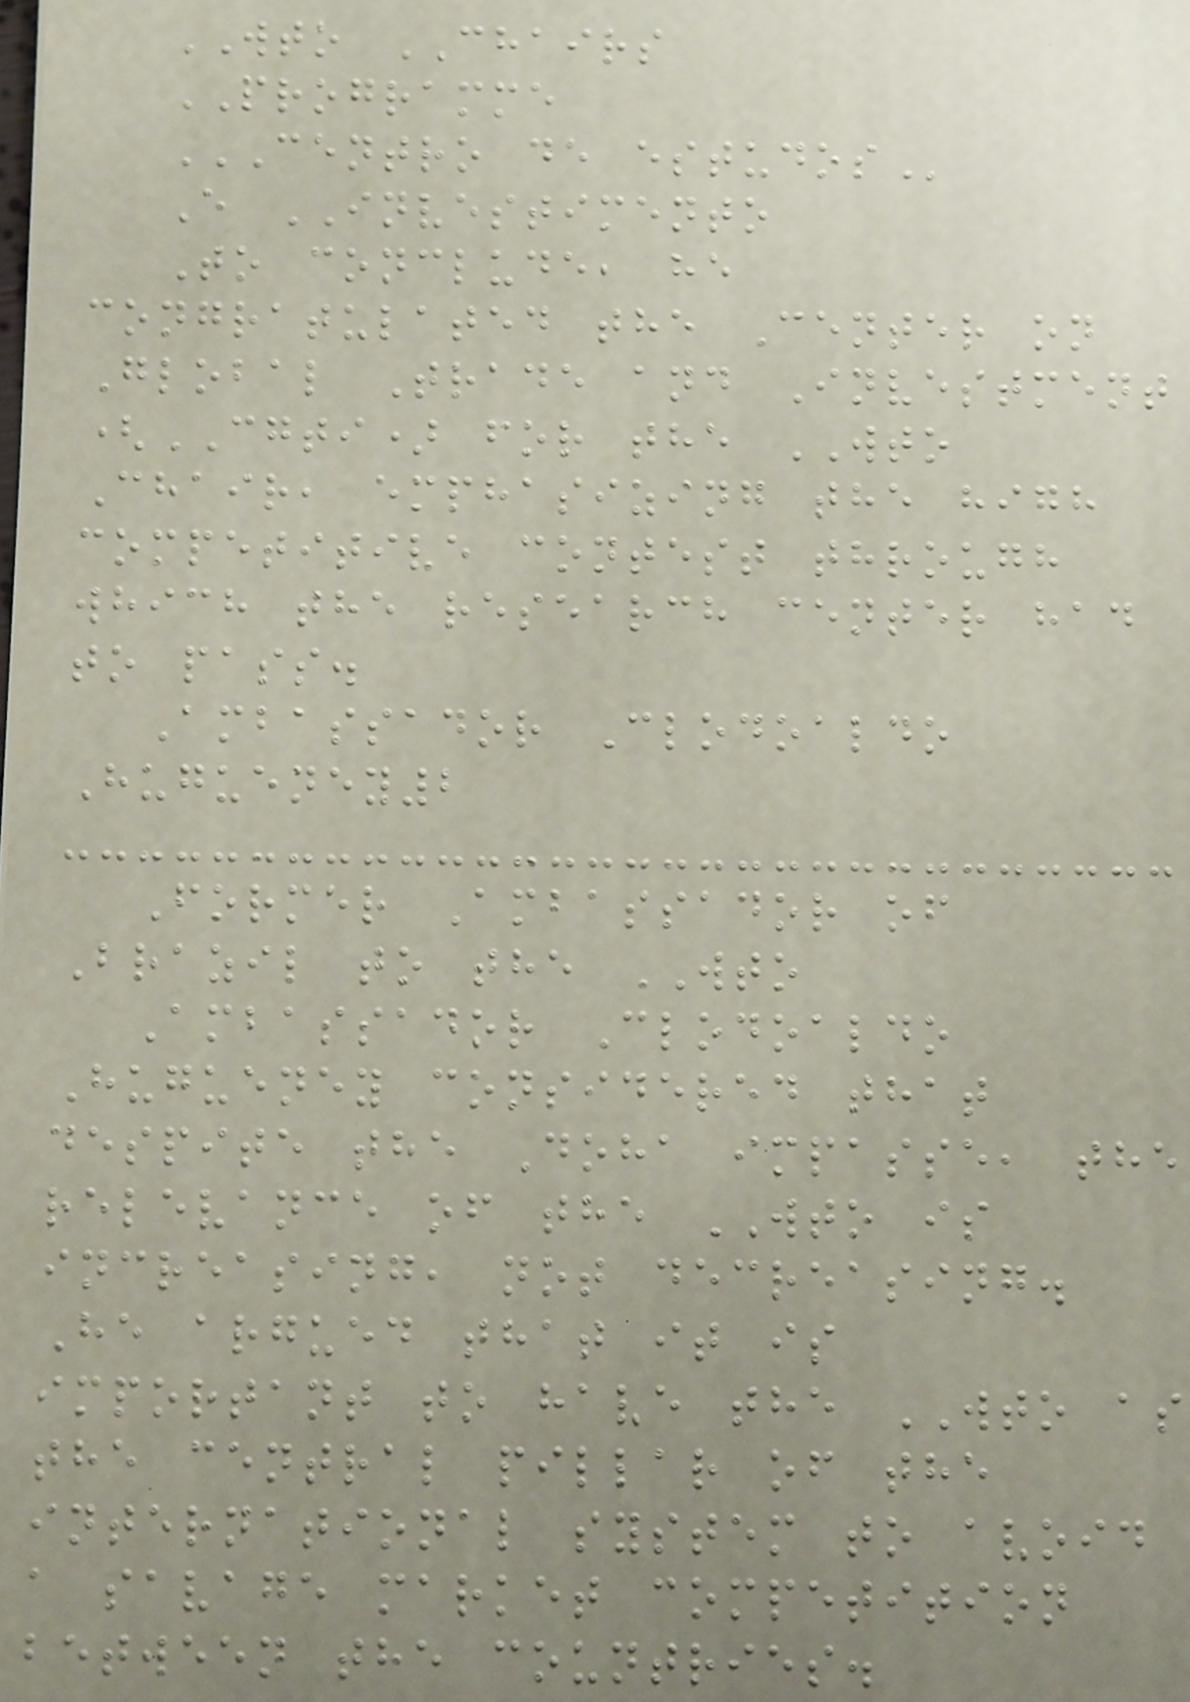WTO CHAIRS
PROGRAMME
CENTRO DE ESTUDOS
E INVESTIMENTO
To conclude, he
congratulated the Center on
Global Trade and Investment
(CGTI) for the WTO
Chair, emphasizing the high
competitive contest through
which the research center had
to pass.
Ambassador Clodoaldo
Hugueney2
Former Ambassador of
Brazil to the WTO
Ambassador Clodoaldo
Hugueney considered that
despite the Doha impasse, the
relevance of the WTO is
increasing, not decreasing.
He argued that it is
important to have the WTO as
the central pillar of the
international system to avoid
a savage market competition
between the countries.
